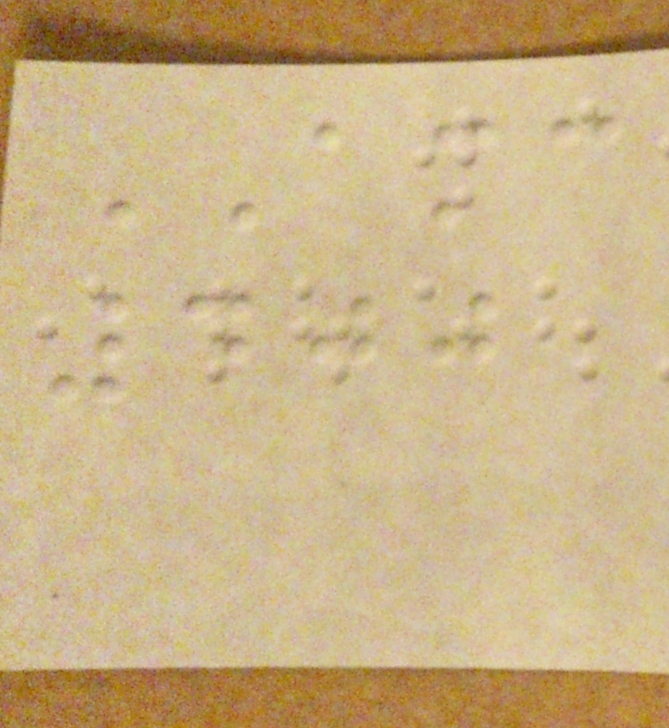AMC
400
